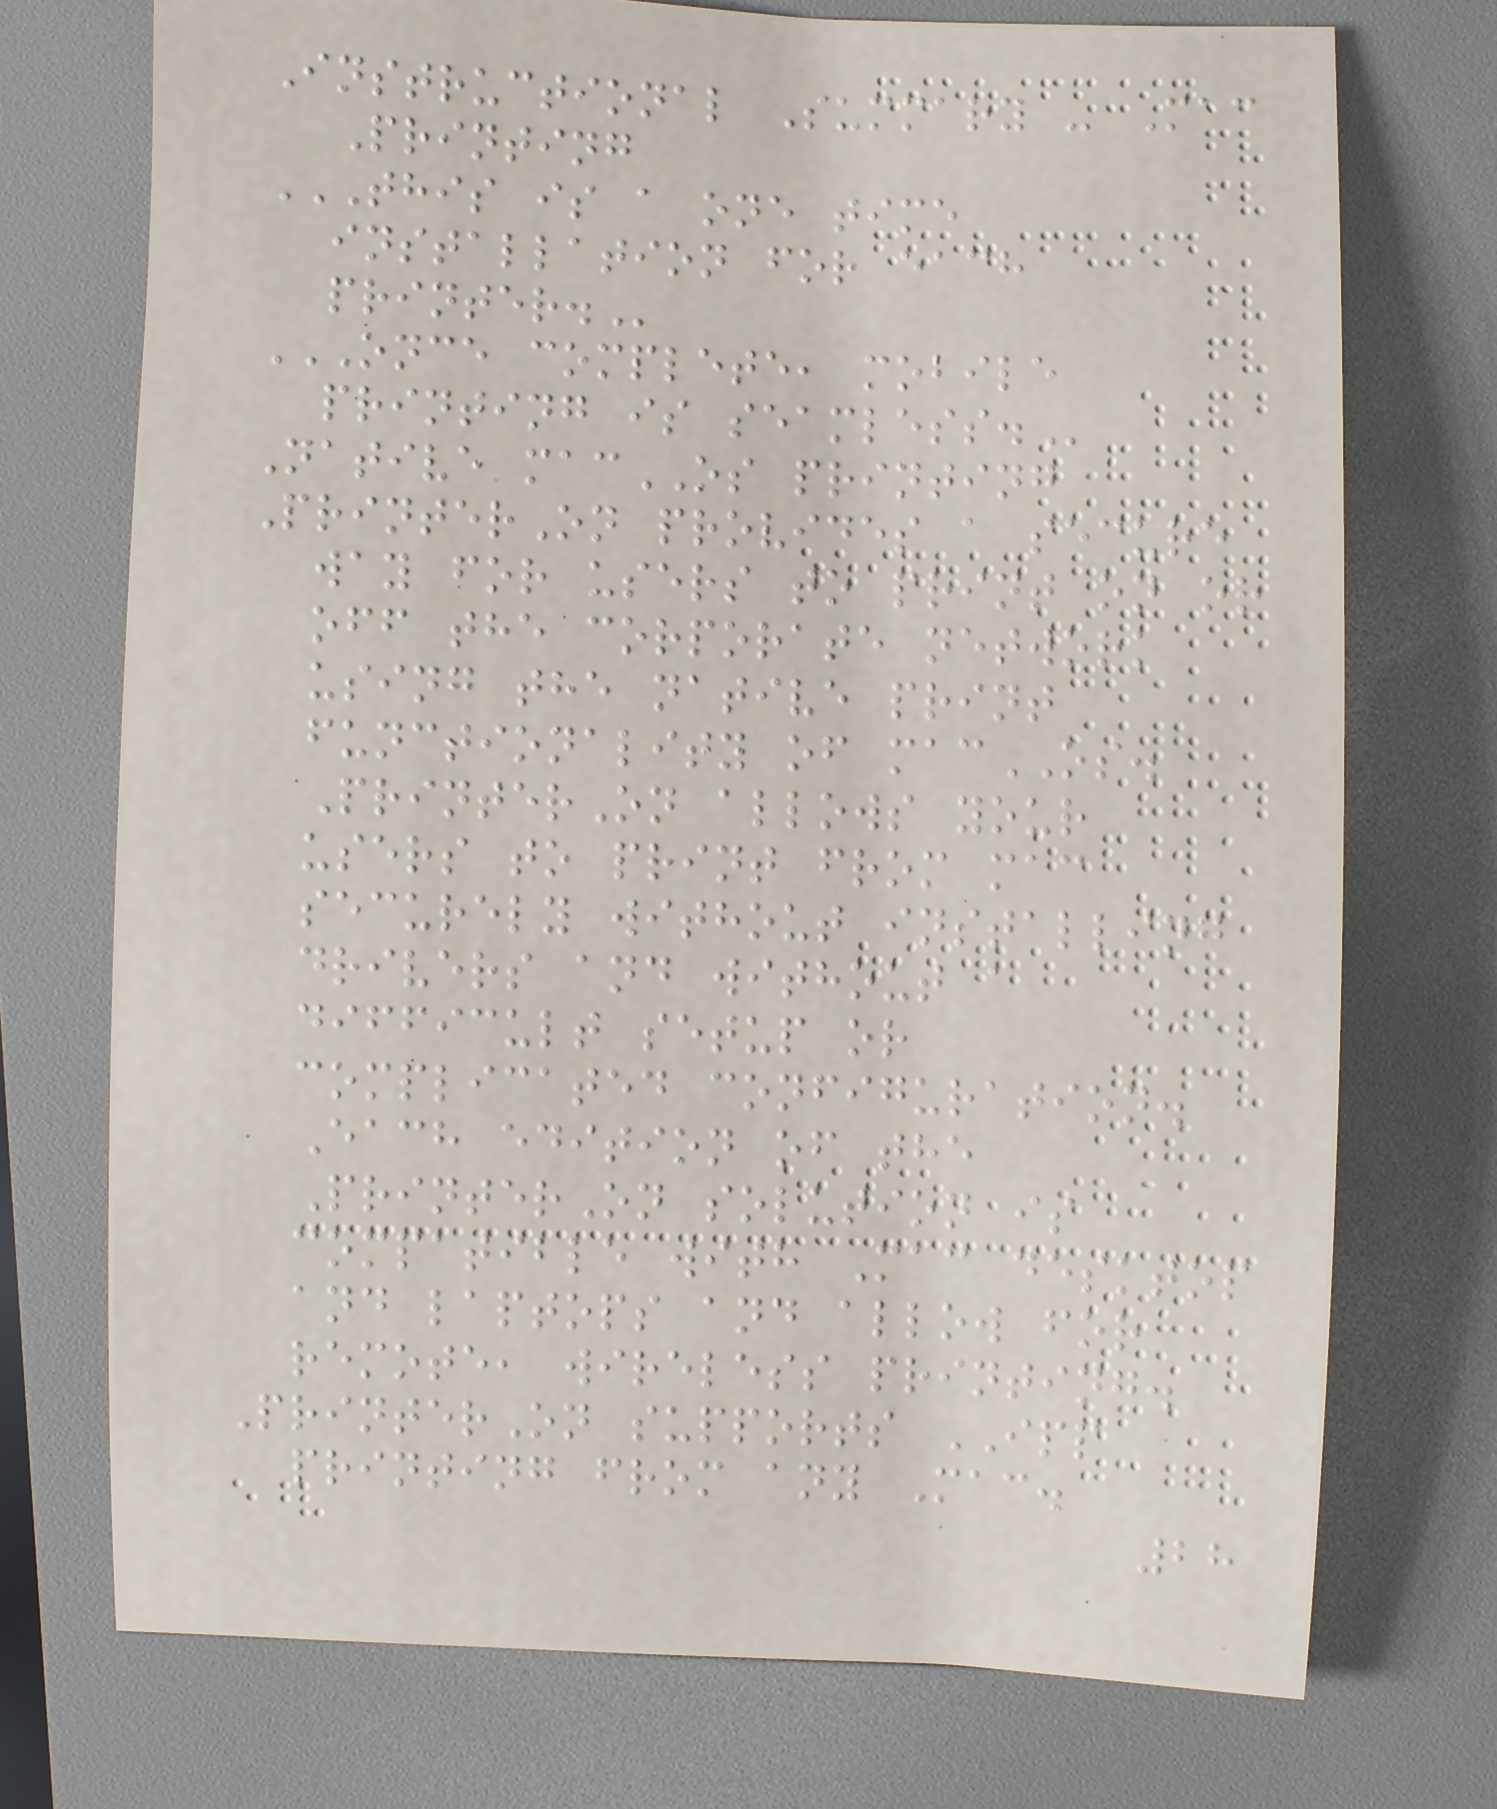Instructional Summary - Mac
Printing
THIS IS A ONE TIME
INSTALLATION FOR EACH
PRINTER.
ONCE COMPLETE, MOBILE
PRINTING IS SEAMLESS.
Native macOS printing
PrinterOn provides a secure
way for users to print on or
off the corporate network
using the native print
functionality of macOS.
PrinterOn allows your
users to print from mac
securely without installing
drivers and without a
difficult setup or
complicated configuration.
Each edition of the
PrinterOn solution is
compatible with Mac desktop
and laptops and allow for
remote, wireless printing.
PrinterOn supports IPP
printing from any Mac.
28
